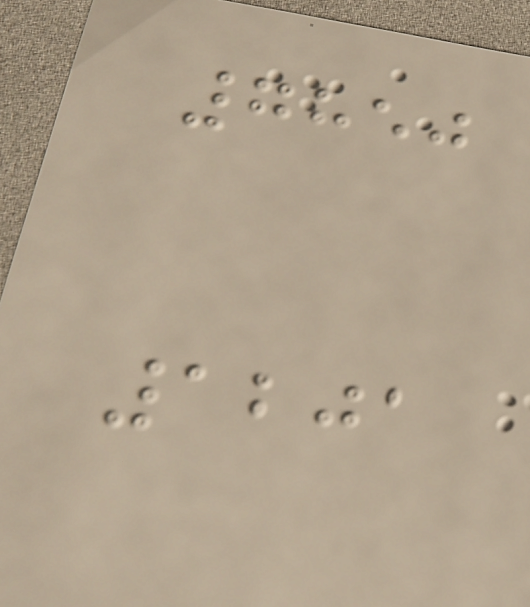7850
1201
